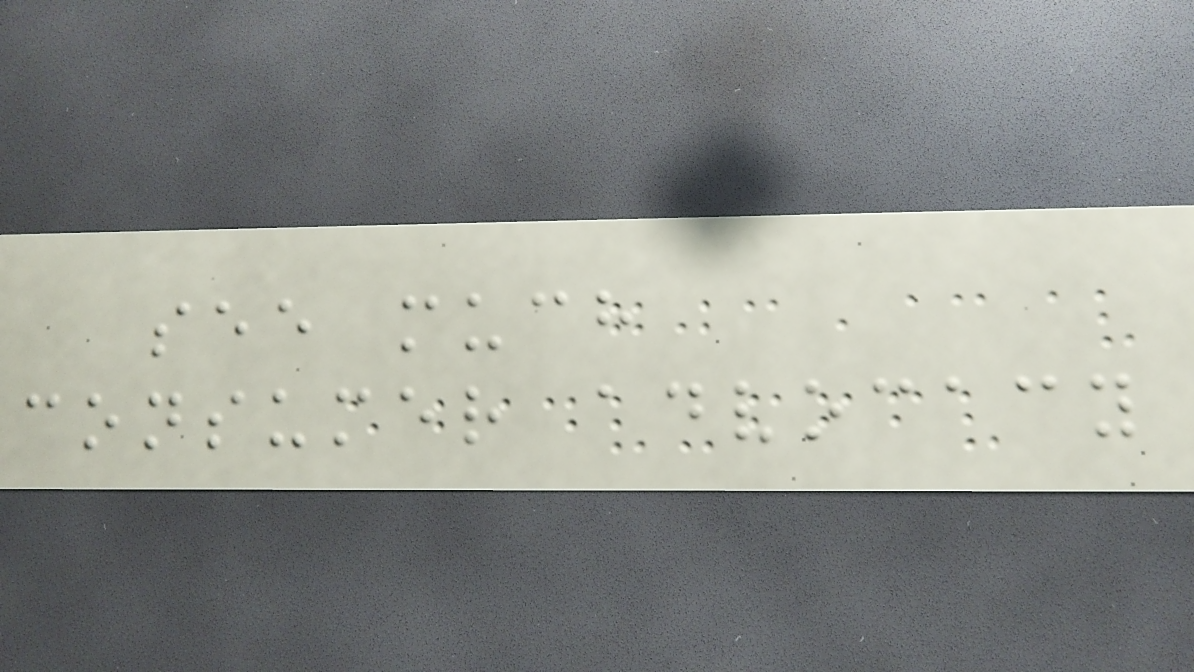see much
consumer advocacy
